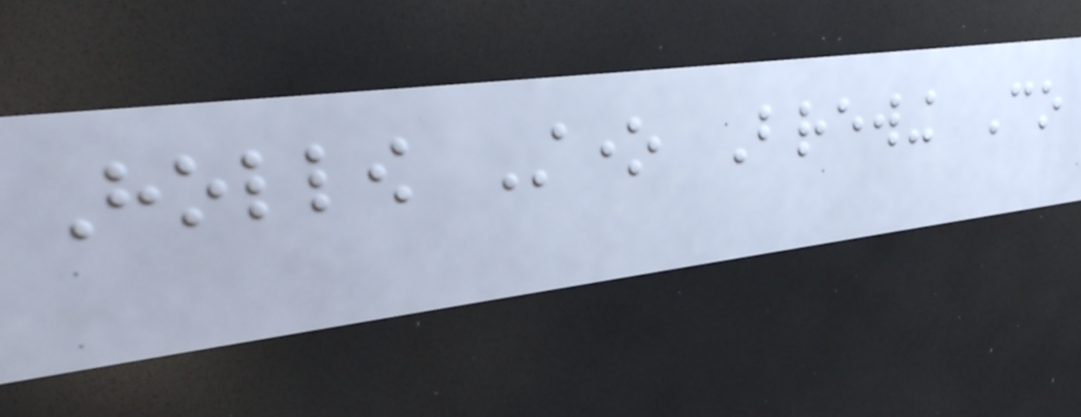Hollow Stone Brewing Co
